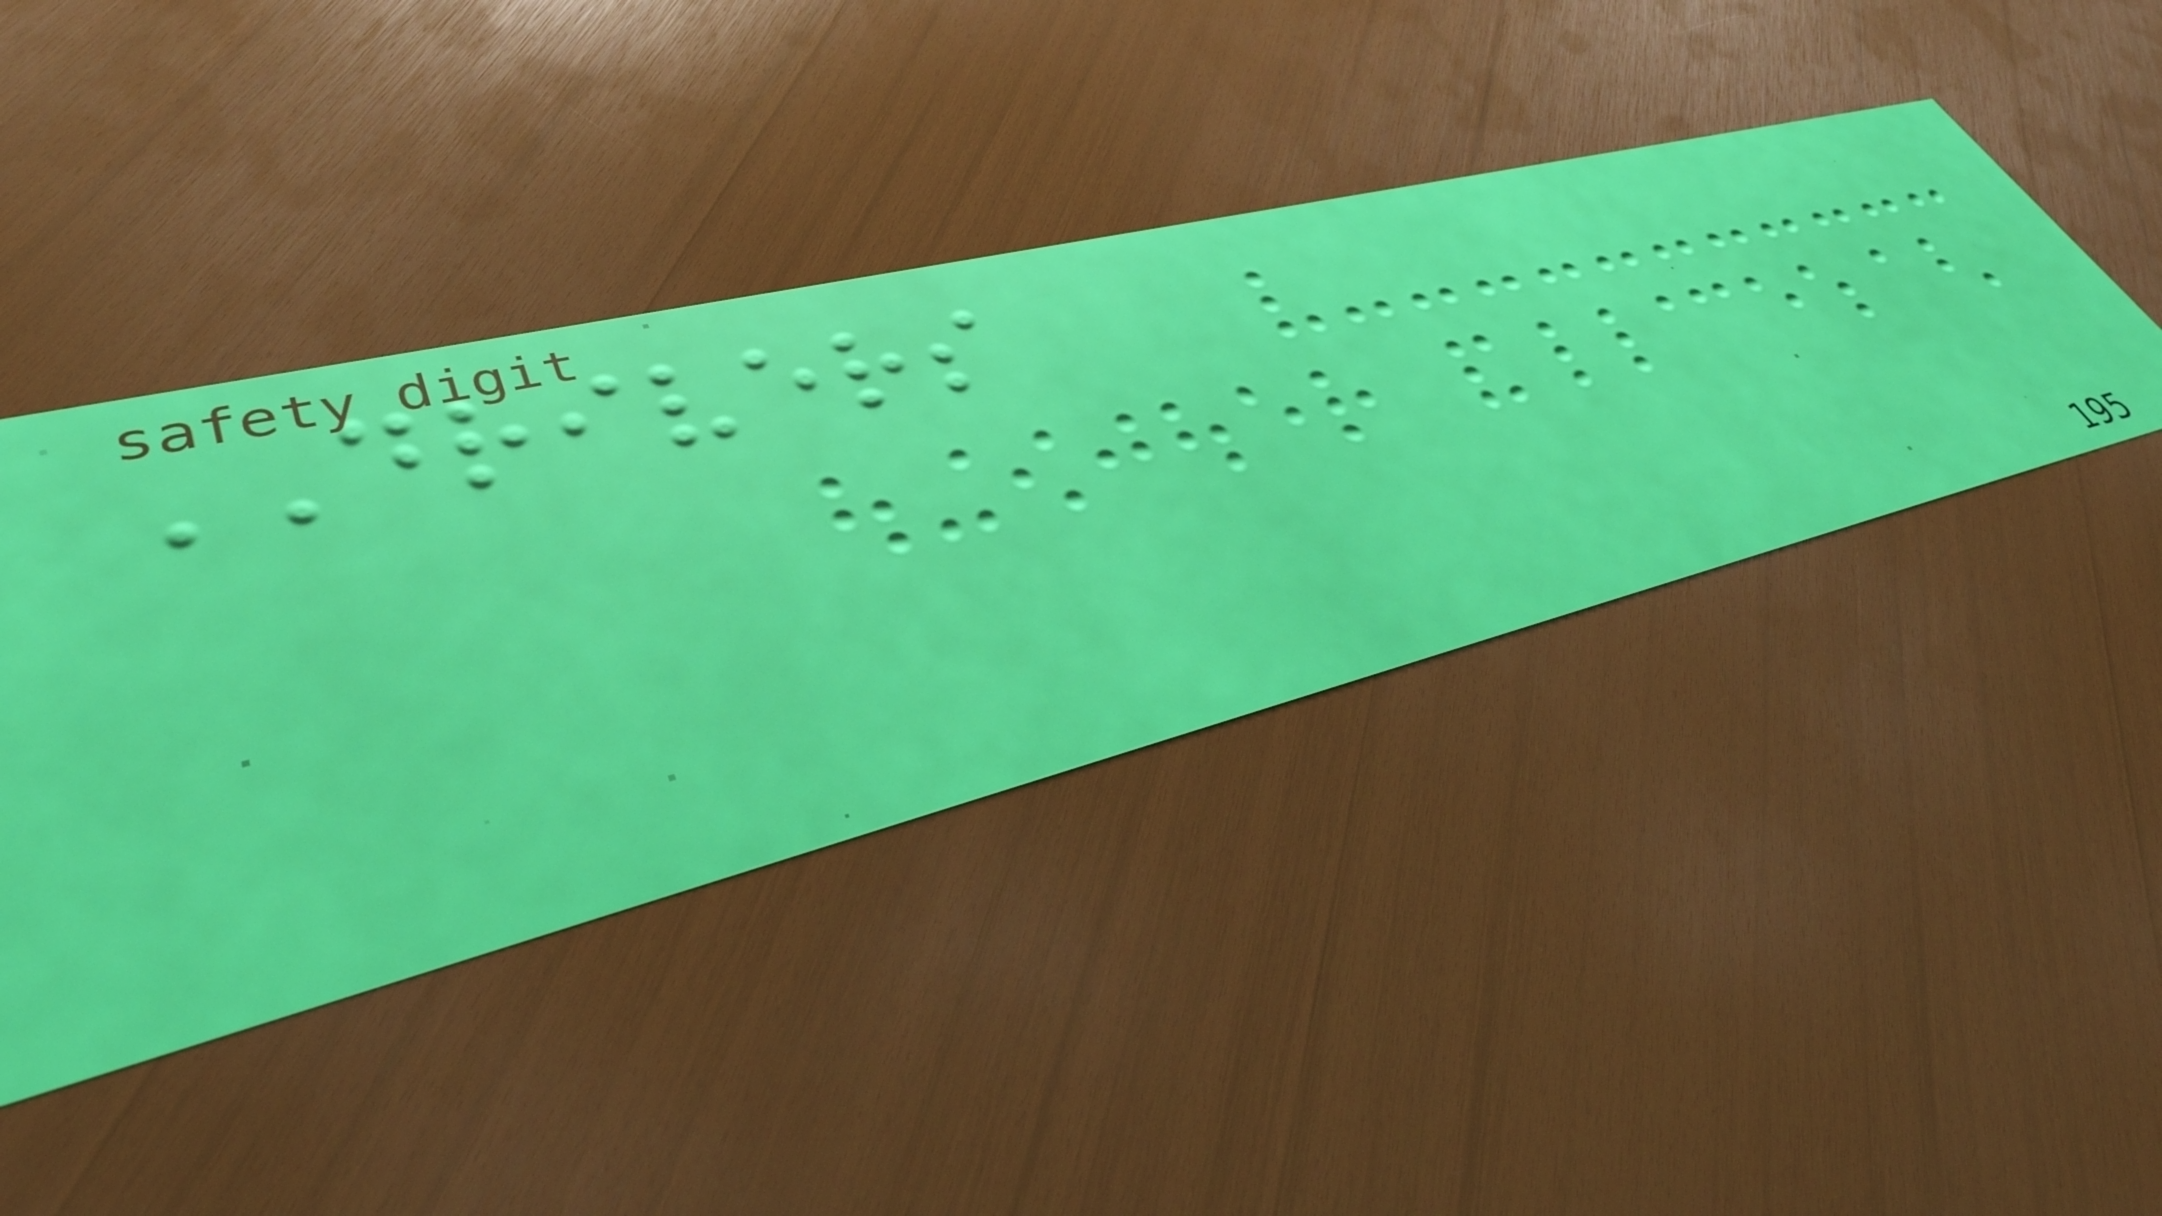DRIVERS
